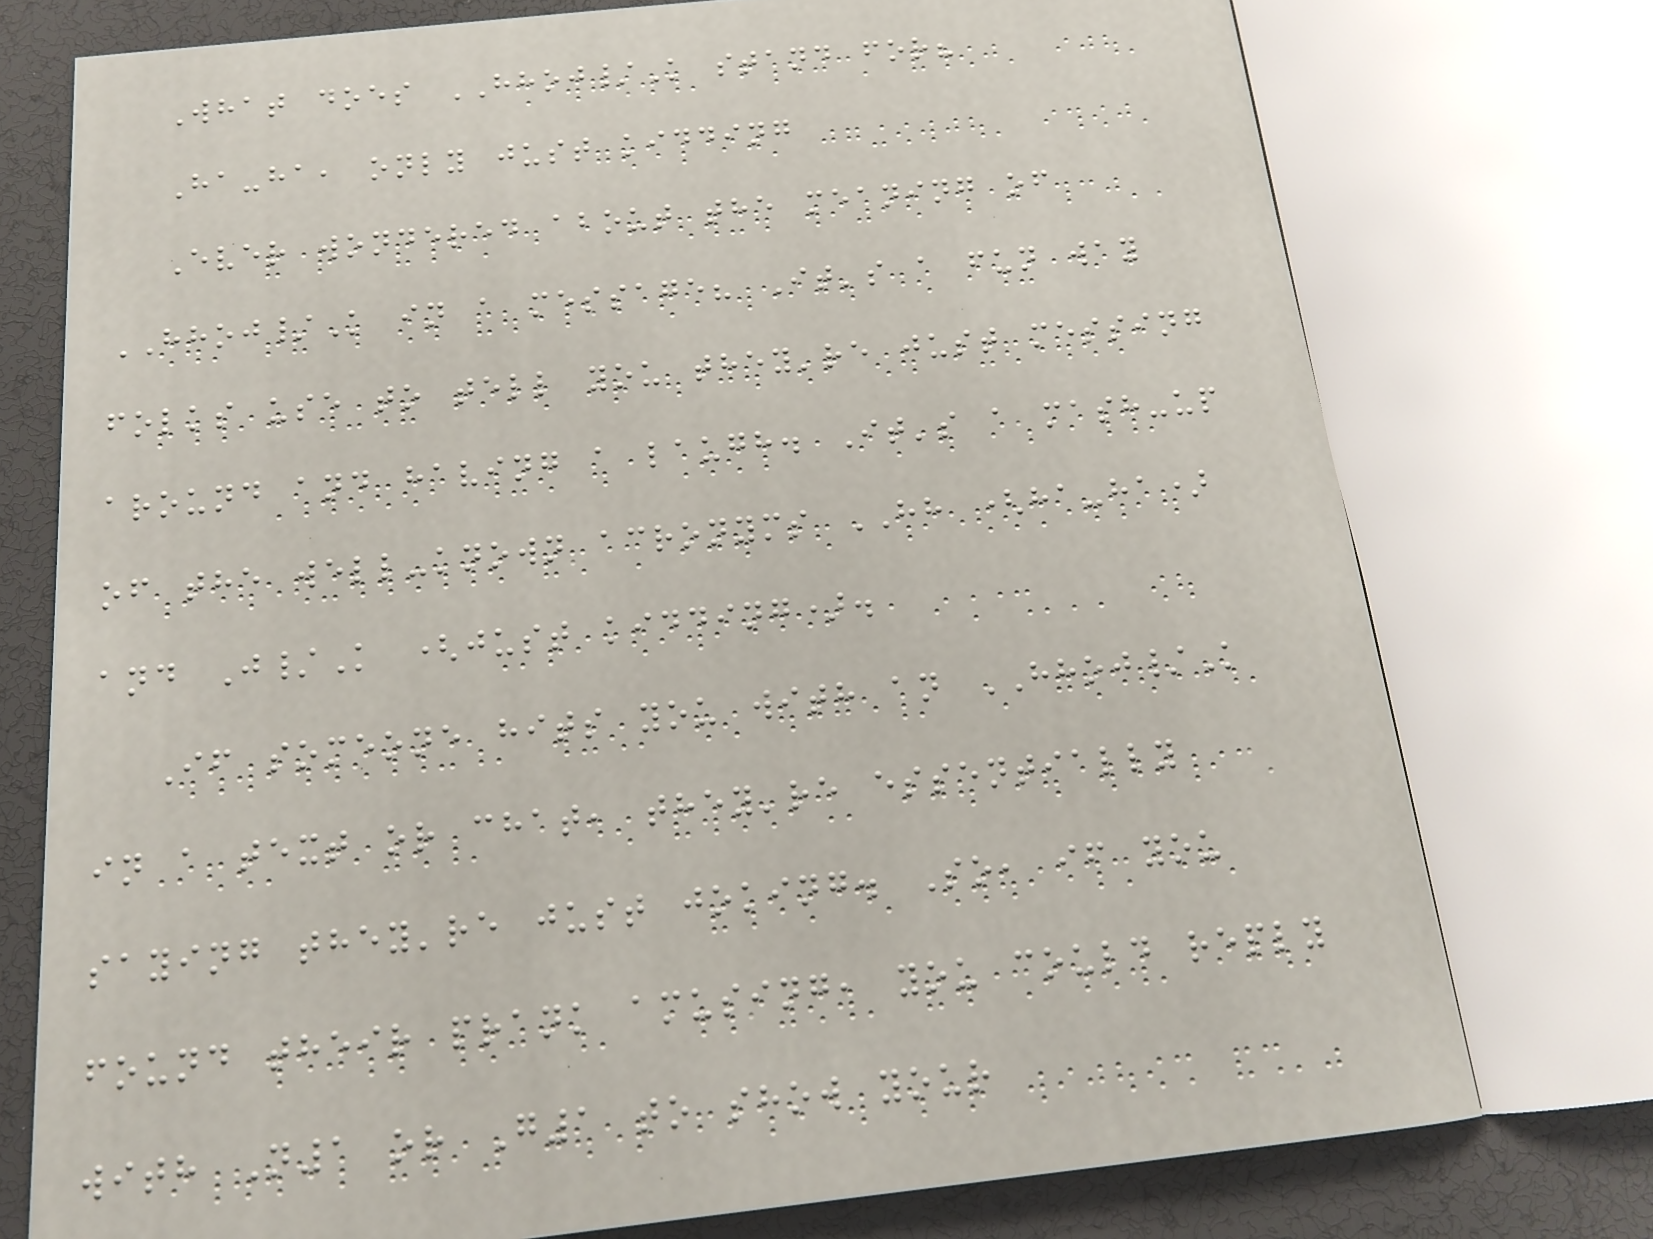What does HHOJ/K stand for?
Ha-ha, only just kidding
Ever wondered about the meaning of
HHOJ/K in a message? It's a fun way
folks use to tell you they're just messing
around and having a laugh. It's a mash-up
of the well-known acronyms HH (ha-ha)
and J/K (just kidding).
If someone hits you with an HHOJ/K
in a text or chat, they're essentially
saying they're just joking. So, if you
found their prank amusing, you could reply
with N1 or G1 to show your
